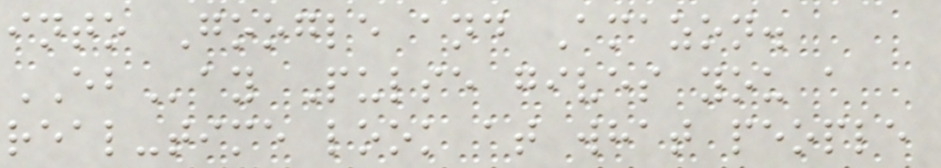into Google and Amazon.
EBay Pulse gives you a
real-time look at what people
